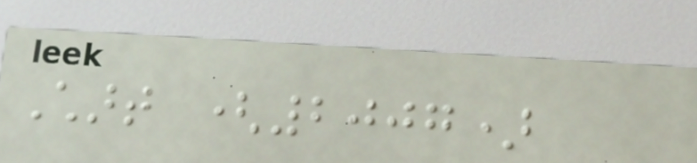Chart (2007)
